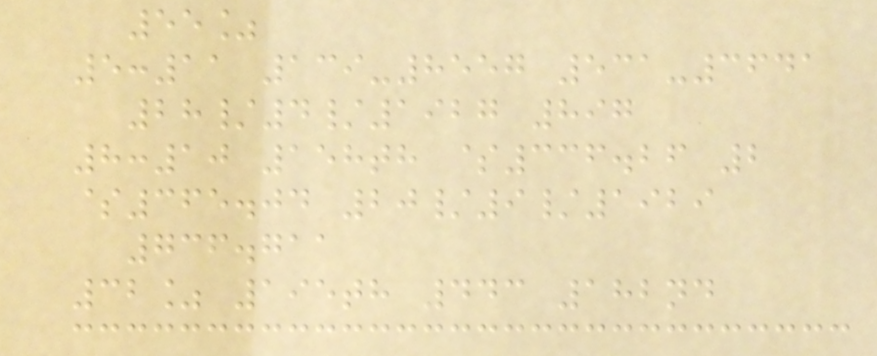55%
5:11 139-8557 531-3641
28/4/1927 897
8:10 158th $336.26 2
$365.04 20/9/1929
736.711
32% 195th 443 182nd
